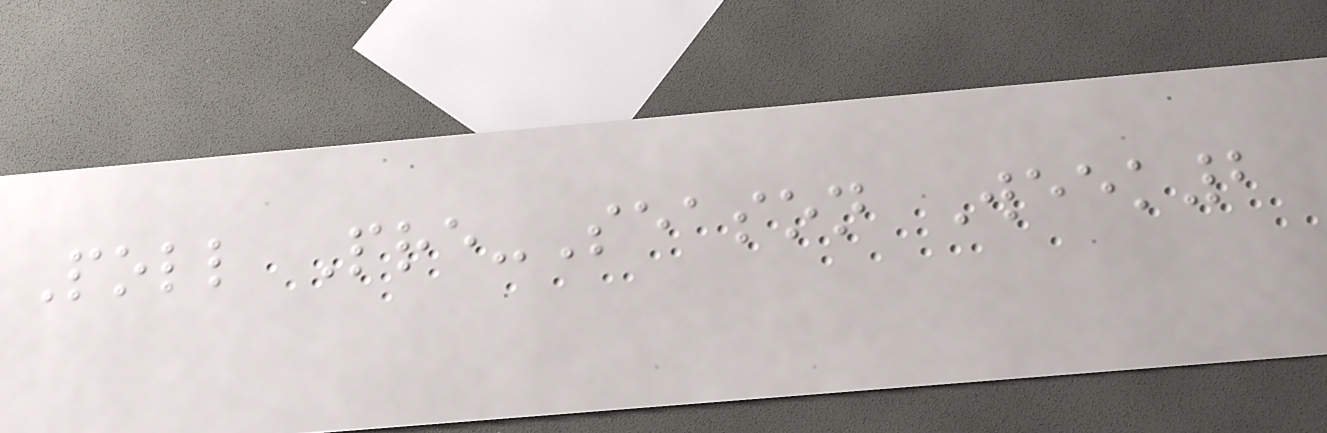Poll Pre-Season Week2
